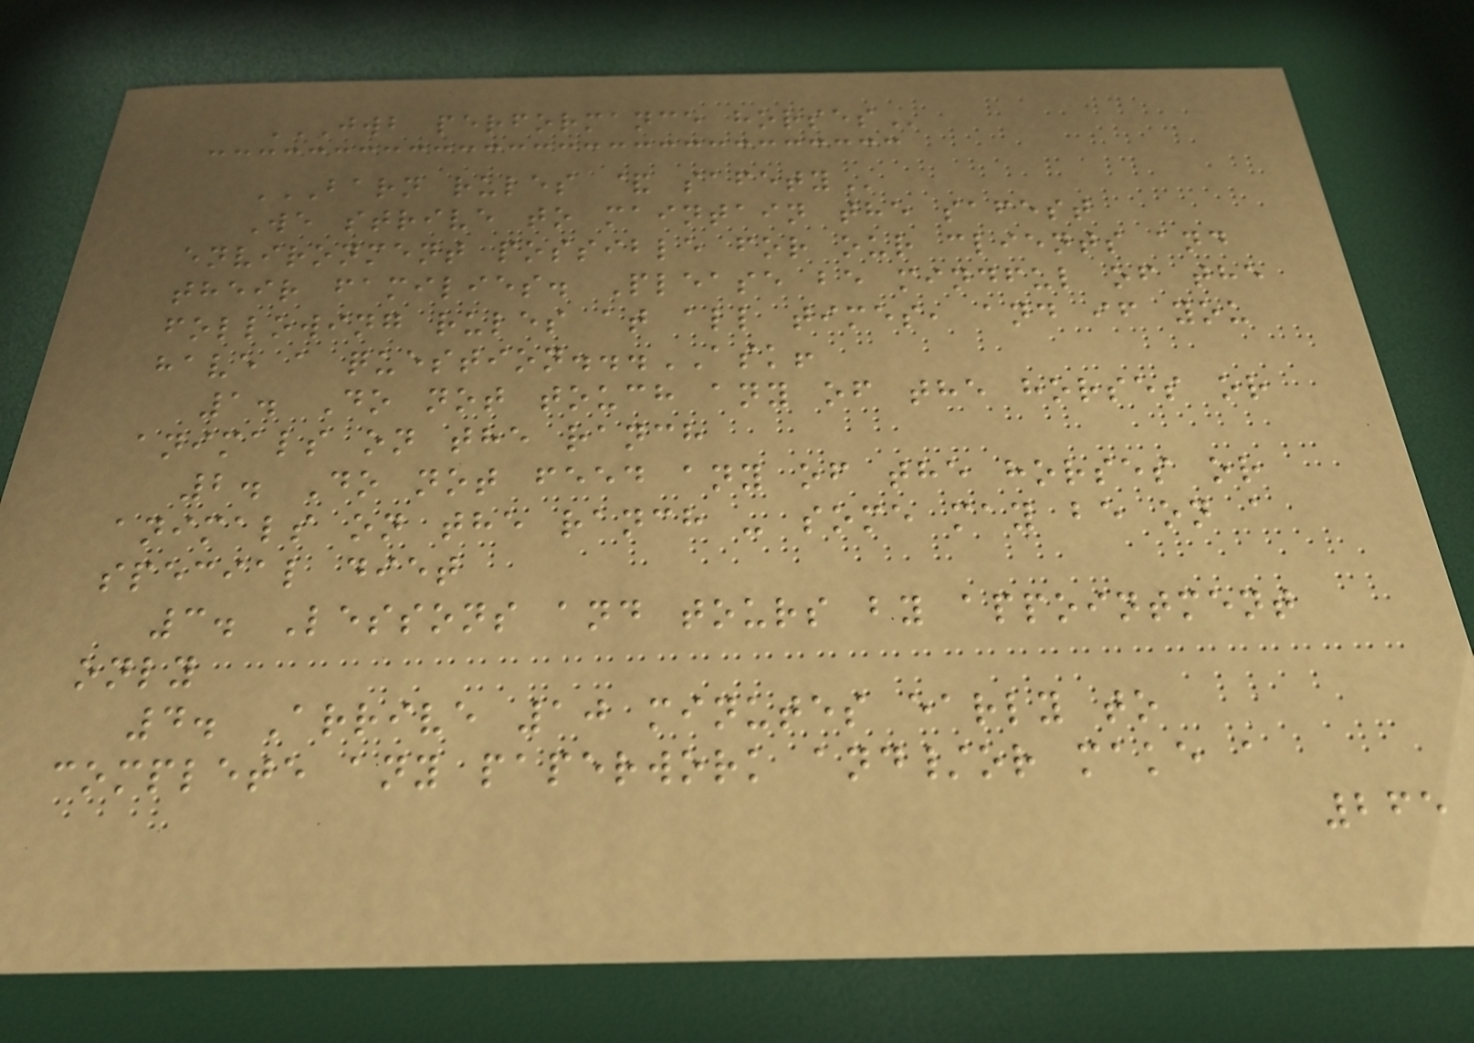JWB PERFORMANCE HORSES
BARN RULES & SAFETY
We strive to maintain the safest
environment possible for our clients and
their families. Please be mindful of the
following rules at all times, and if you
have a question...ASK!
1. Do not touch any of the horses or
animals on the ranch
2. Do not feed any of the horses or
animals on the ranch - some may be on a
special diet
3. Lessons and tours by appointment
only
4. Arrive 10 minutes early to
complete any paperwork and/or make a
265
